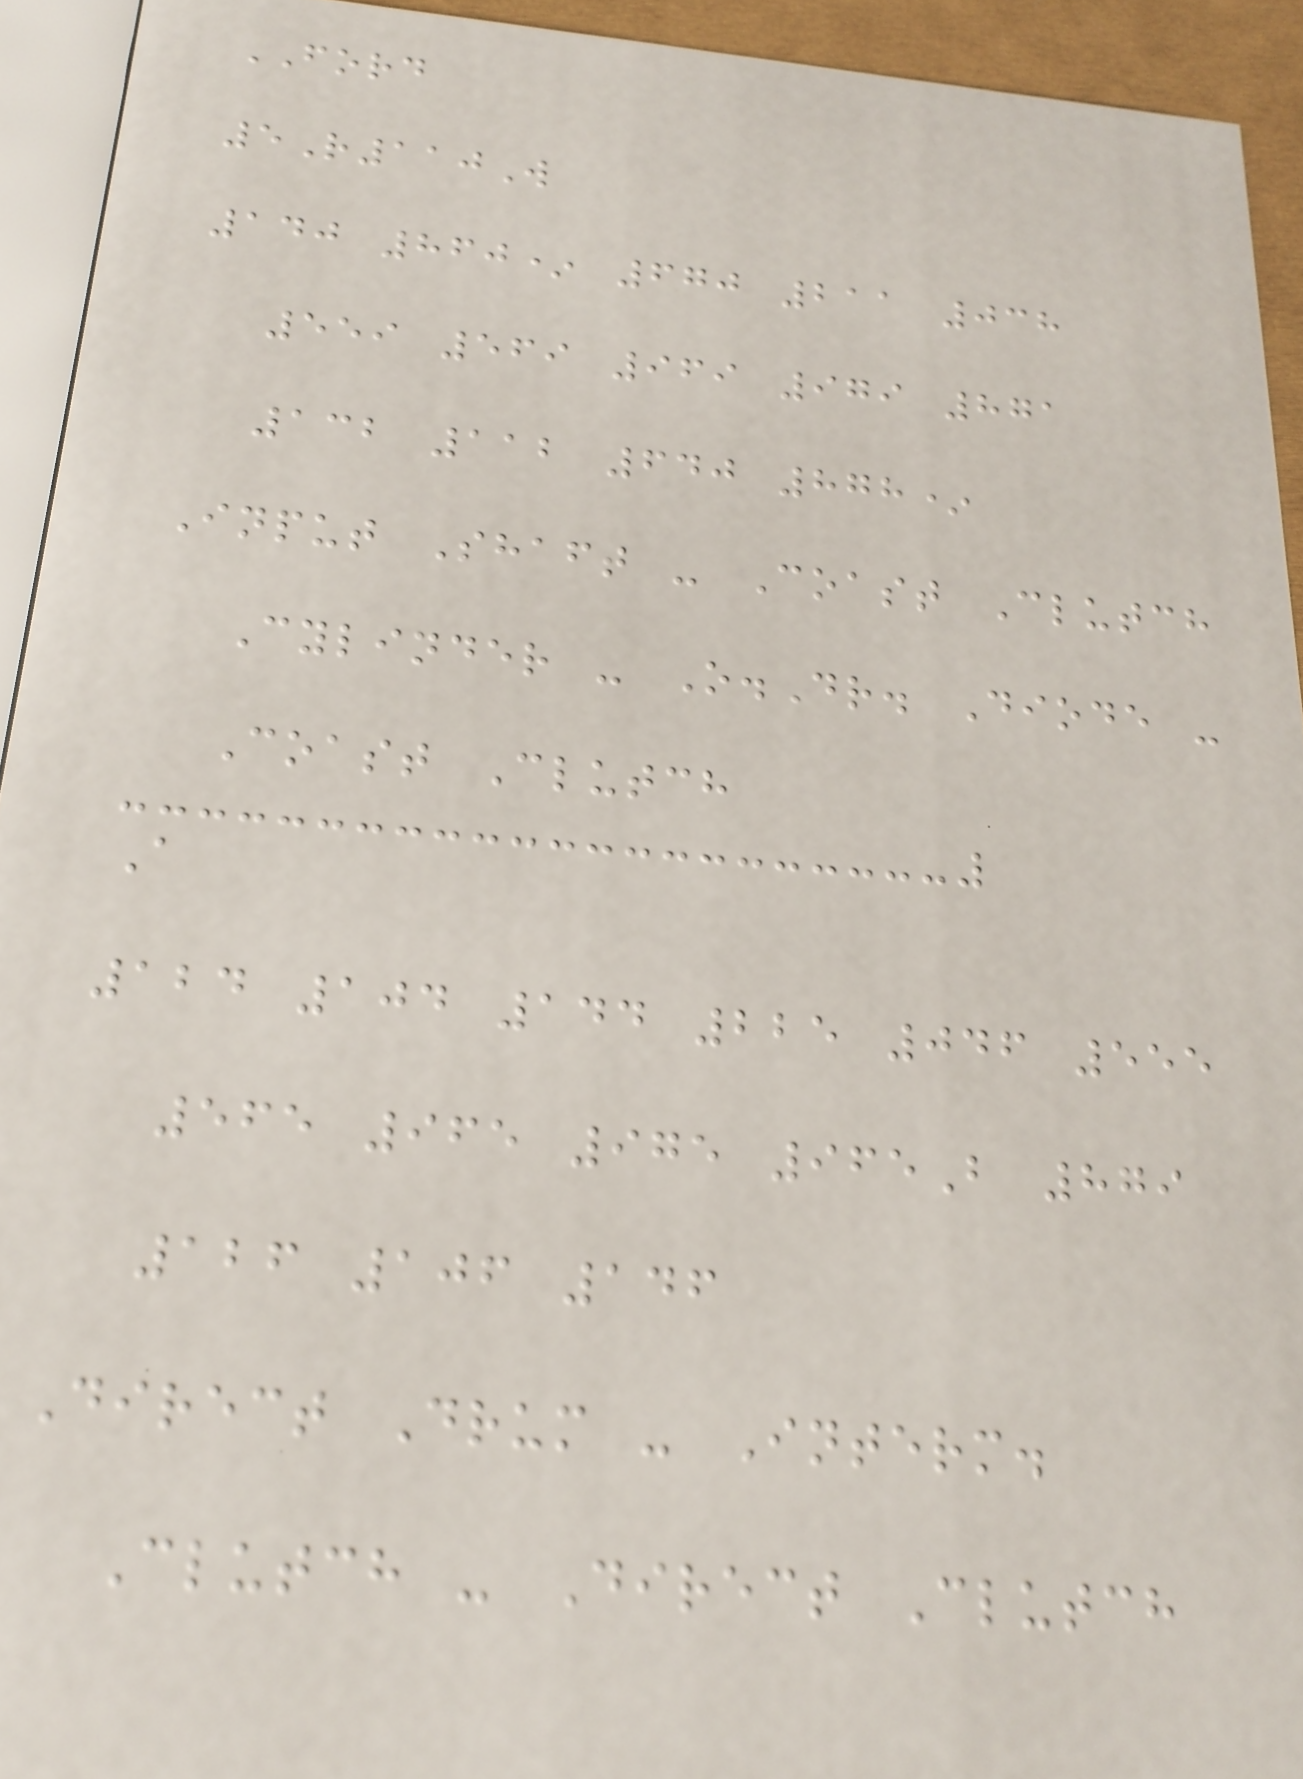FORD
5R110W
140 860* 670 211 038
559 569 969 979 871
132 112 640 878*
Input Shaft - Coast Clutch
Cylinder - O.Dr. Diode -
Coast Clutch
A
124 104 144 225 046 555
565 965 975 965B 879
126 106 146
Direct Drum - Interm.
Clutch - Direct Clutch
